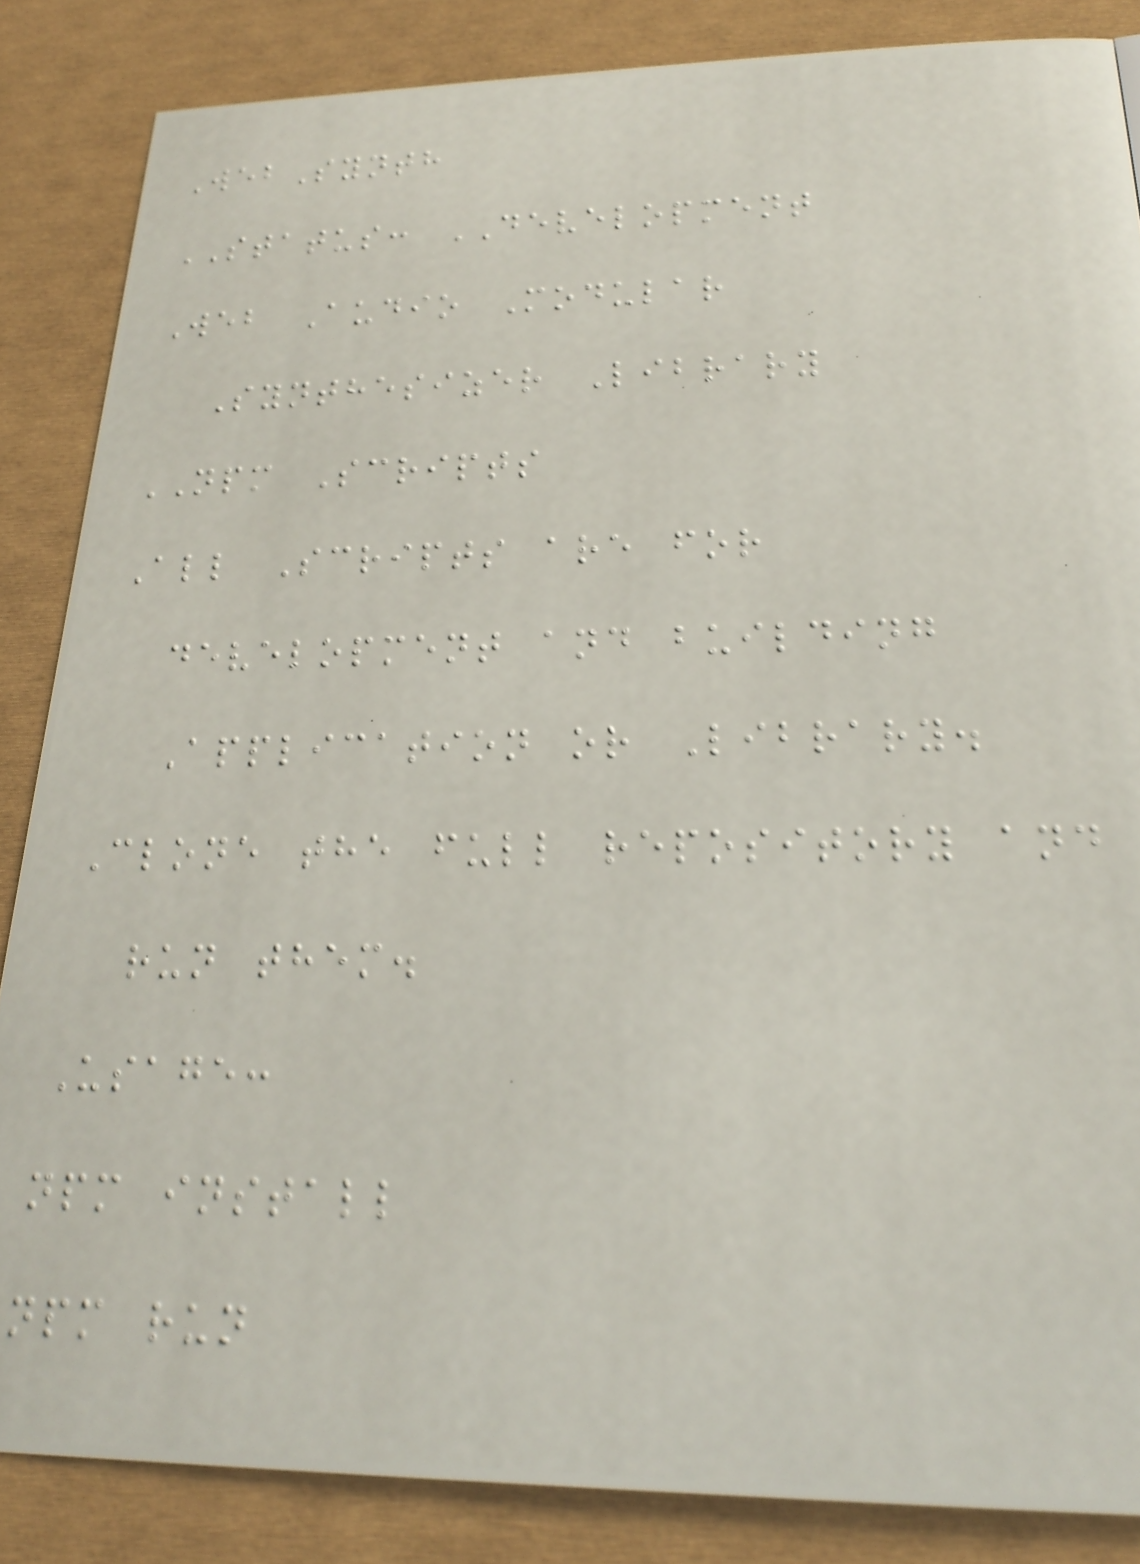WebSynth
STATUS: DEVELOPMENT
Web Audio Modular
Synthesizer Library
NPM Scripts
All Scripts are for
development and building
Application or Library.
Clone the full repository and
run them.
Usage:
npm install
npm run
